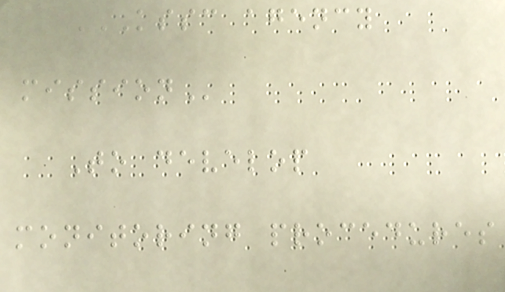KSSC AGENCY
MISSION
To develop
monitoring procedures
